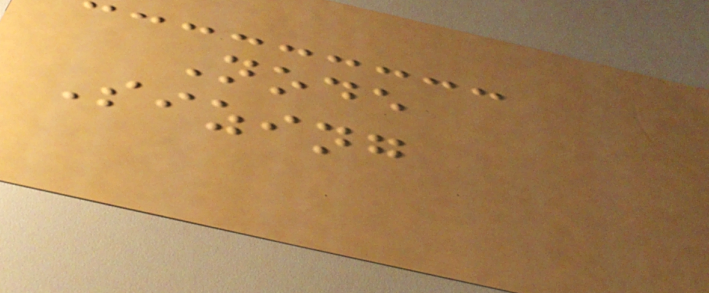Node
Sizing
